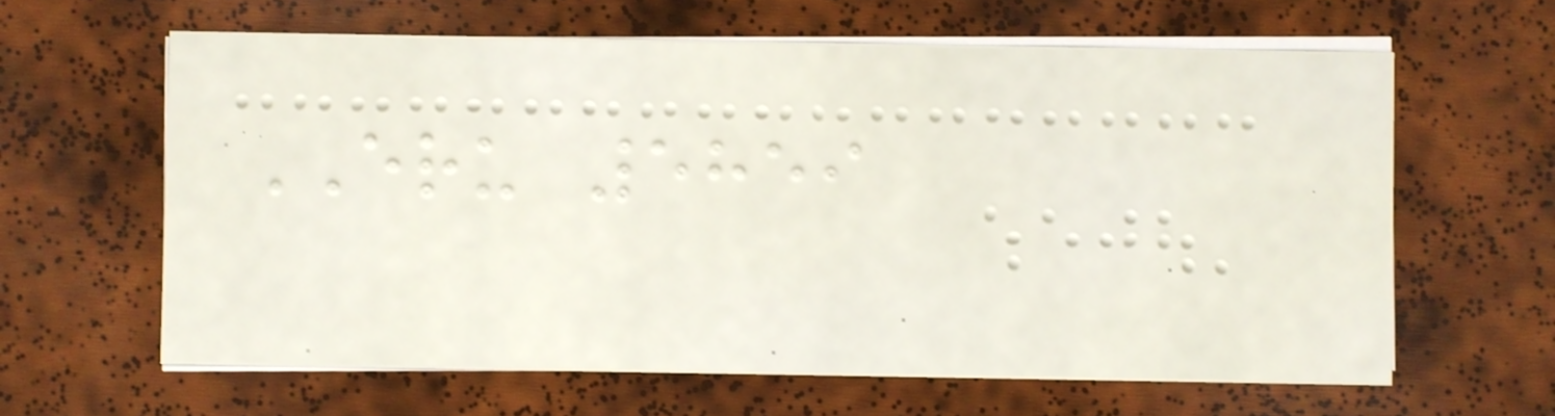ERU 5859
